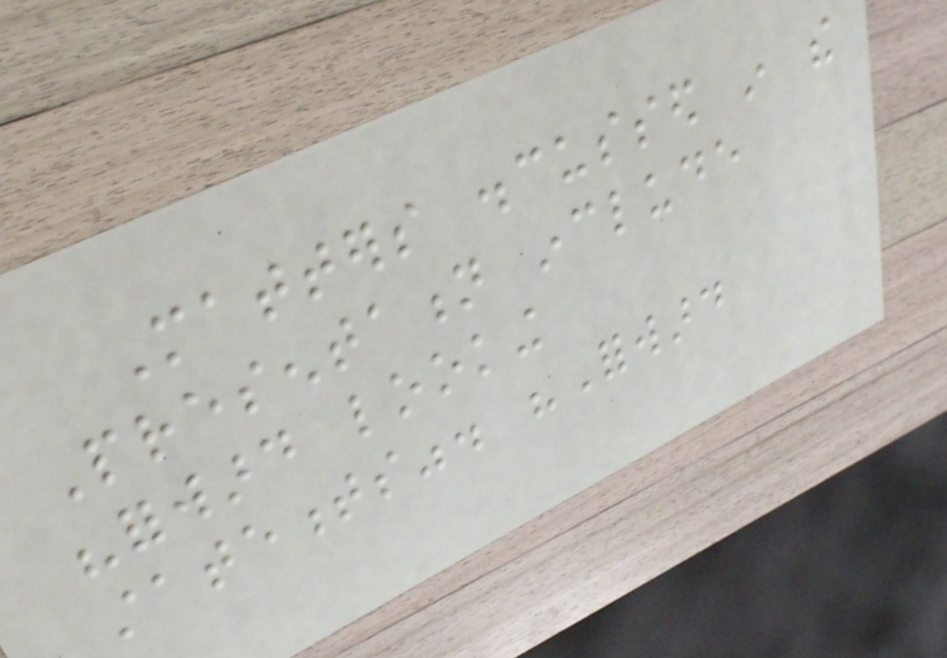Matters discussed in the
Presentation include
"forward looking
statements". "Forward
